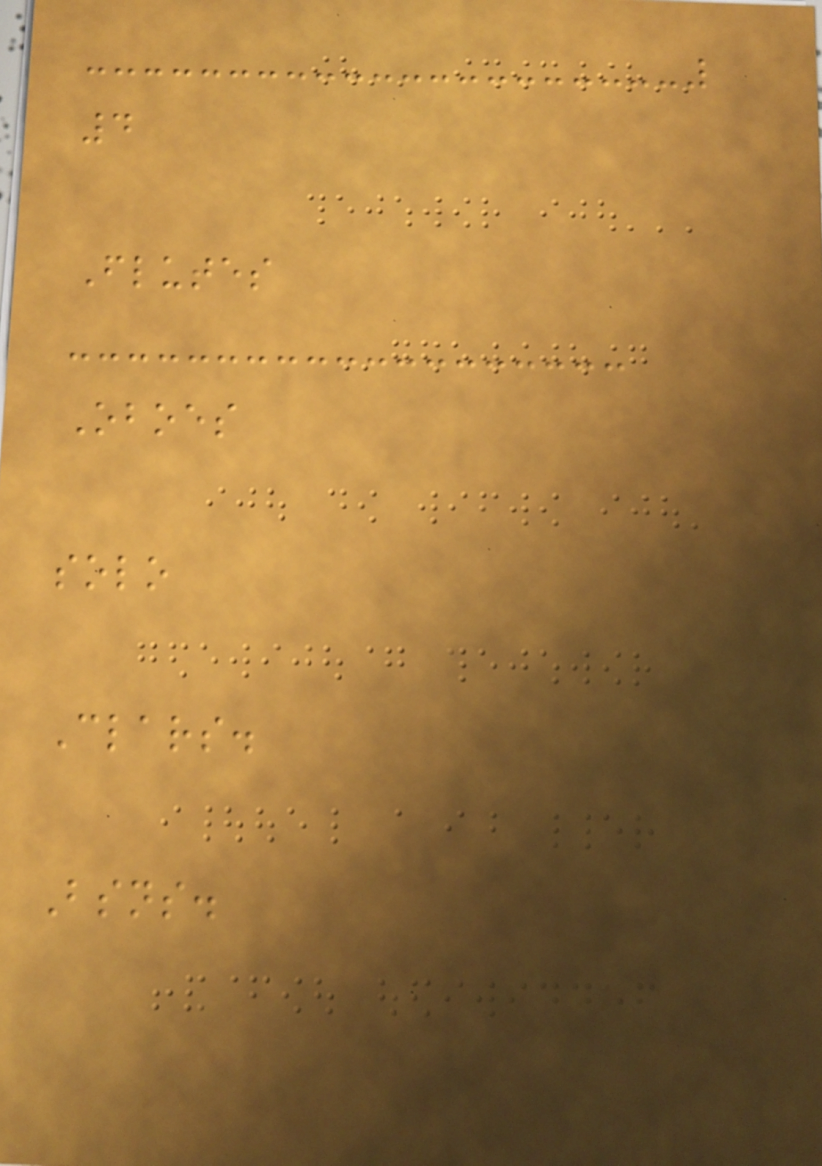4
Flutes
Oboes
solo
Clars.
Bsns.
